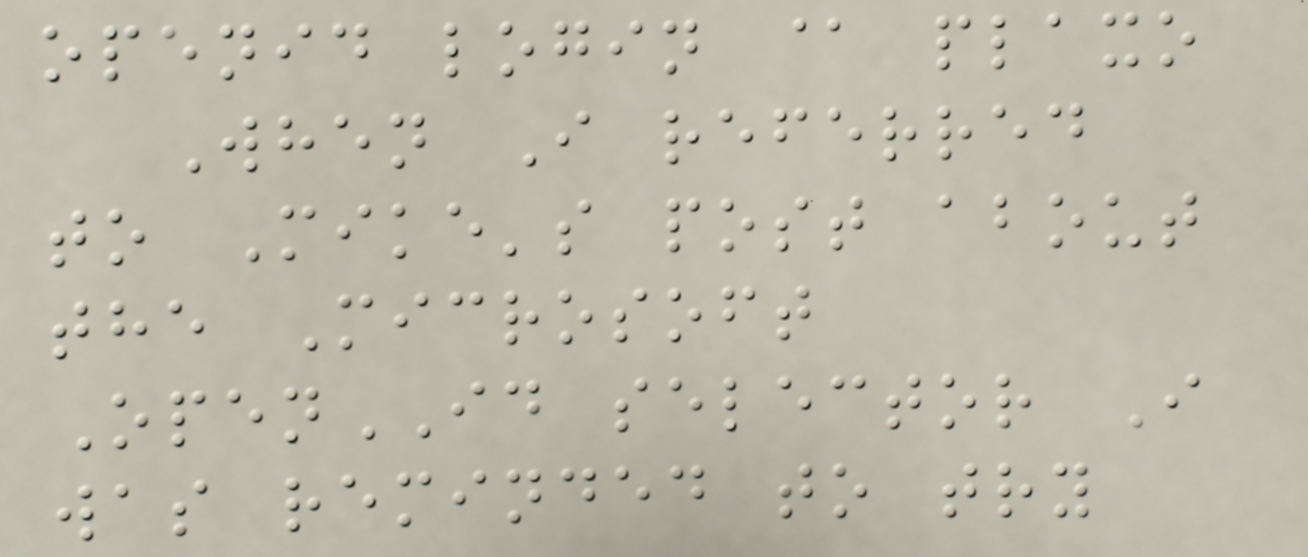openid login @ plaxo
When I referred
to Mike's post about
the Microsoft
OpenID selector I
was reminded to try
